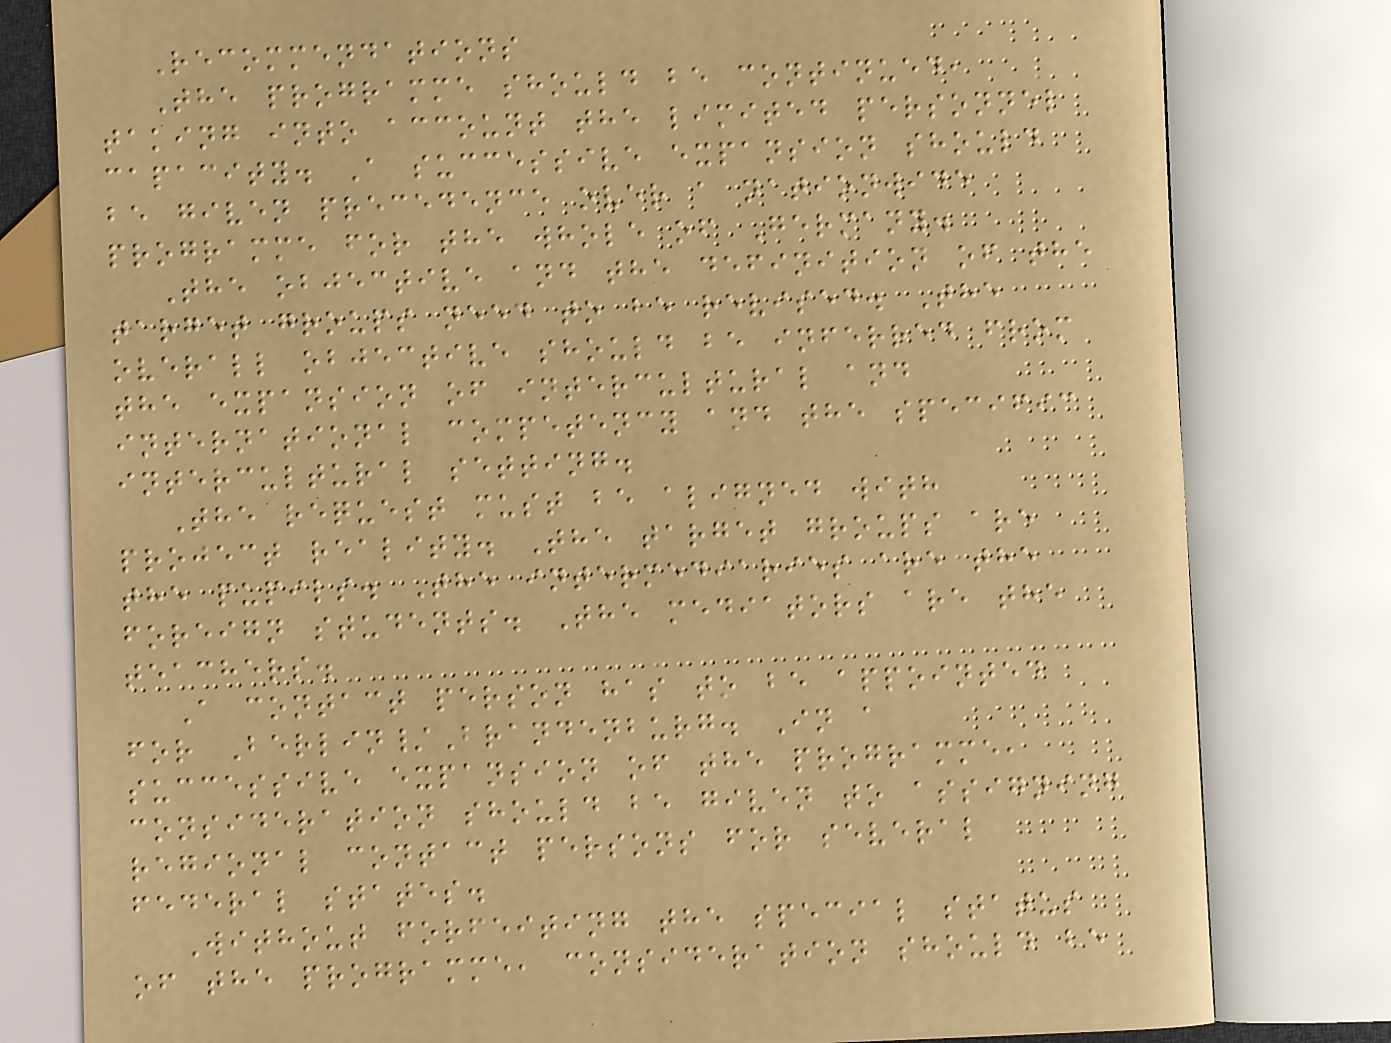Recommendations
The programme should be continued,
taking into account the limited personnel
capacity. A successive expansion should
be given precedence over a nationwide
programme for the whole of Germany.
The objective and the definition of the
target groups need to be revised. The
overall objective should be inferred from
the expansion of intercultural and
international competency and the specific
intercultural setting.
The request must be aligned with
project reality. The target groups are
the pupils. The intermediaries are the
foreign students. The mediators are the
teachers.
A contact person has to be appointed
for Berlin/Brandenburg. In a
successive expansion of the programme,
consideration should be given to assigning
regional contact persons for several
federal states.
Without forfeiting the special status
of the programme, consideration should be
